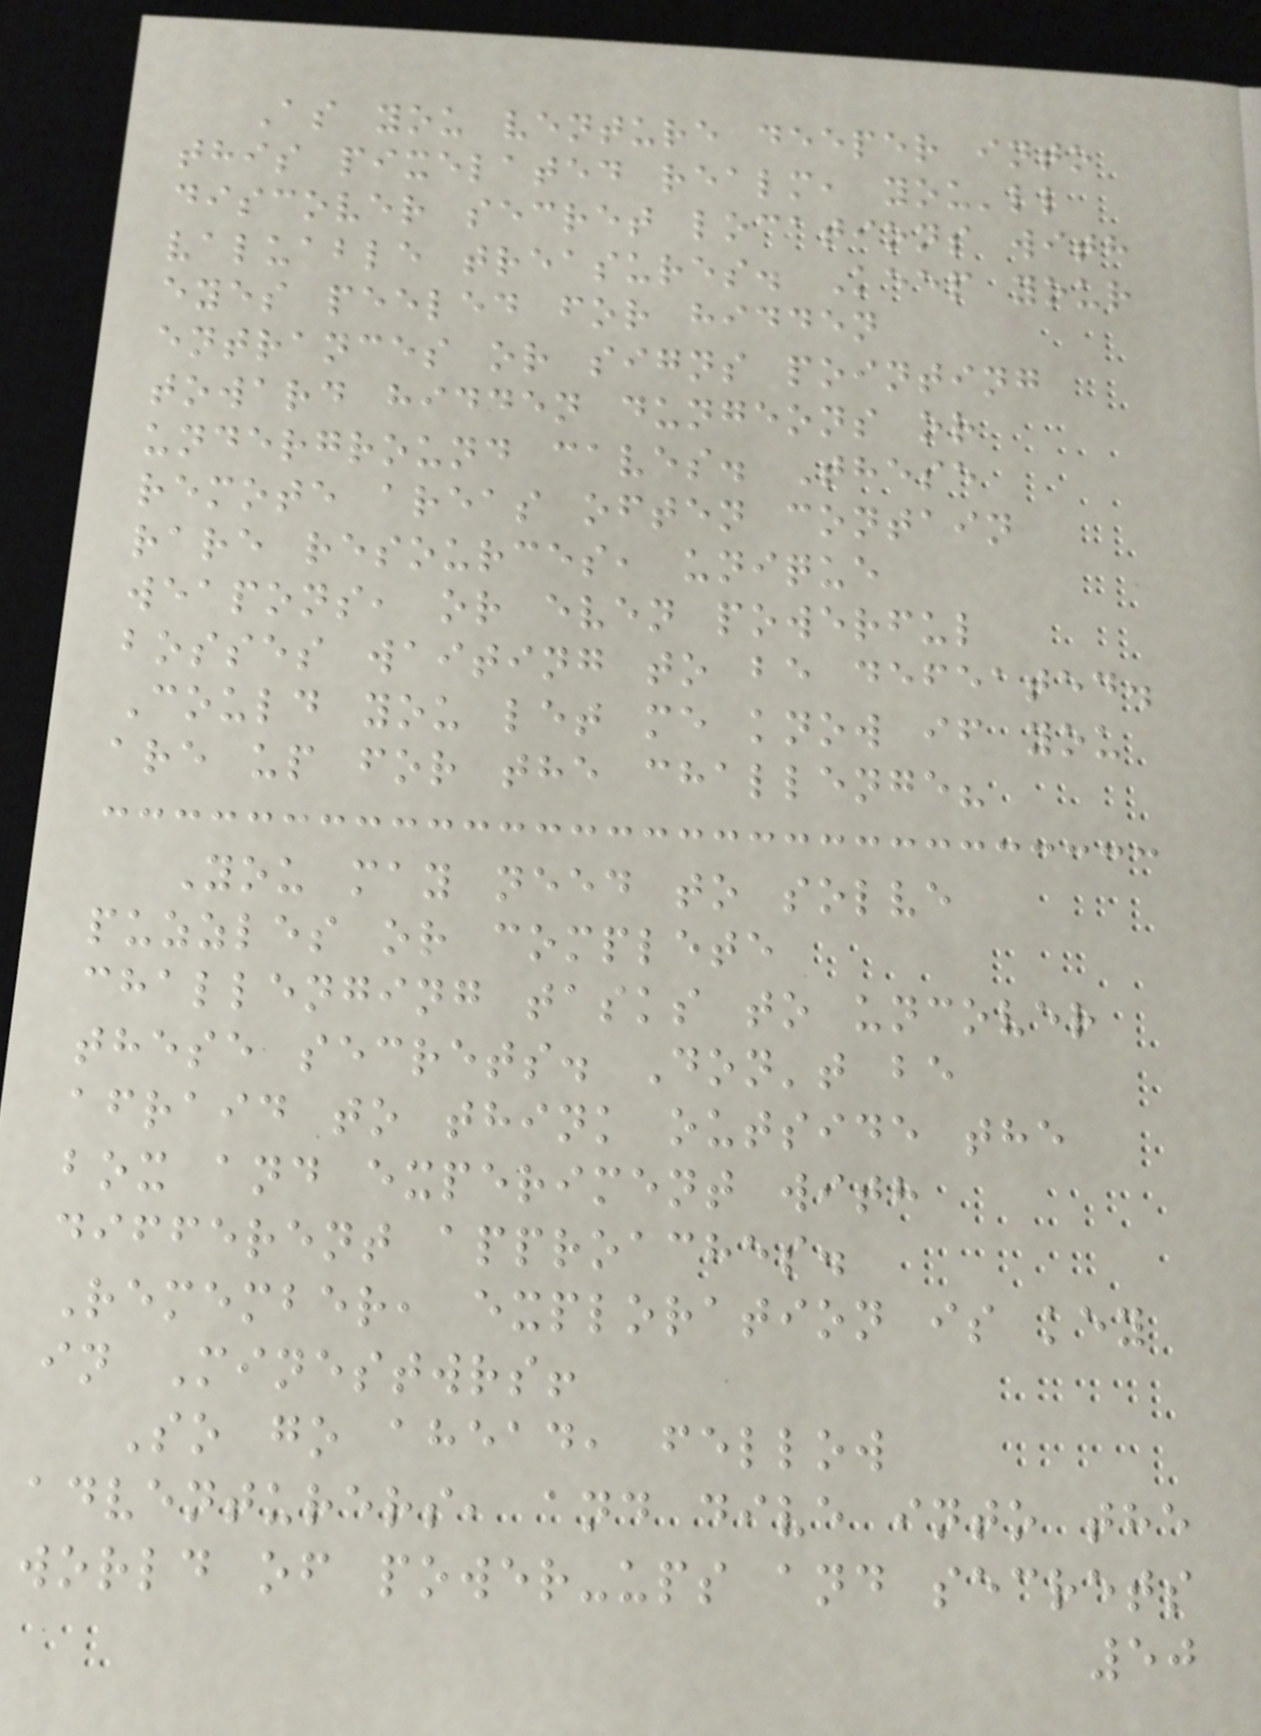As you venture deeper into
this pixelated realm, you'll
discover secret locations with
valuable treasures. Keep your
eyes peeled for hidden
entrances or signs pointing
toward hidden dungeons or
underground caves. These
remote areas often contain
rare resources, unique
weapons, or even powerful
bosses waiting to be defeated.
Could you let me know if you
are up for the challenge?
You may need to solve
puzzles or complete
challenging tasks to uncover
these secrets. Don't be
afraid to think outside the
box and experiment with
different approaches.
Remember, exploration is key
in Minestwrs!
So go ahead, fellow
adventurers, and dive into the
world of power-ups and secrets
50
